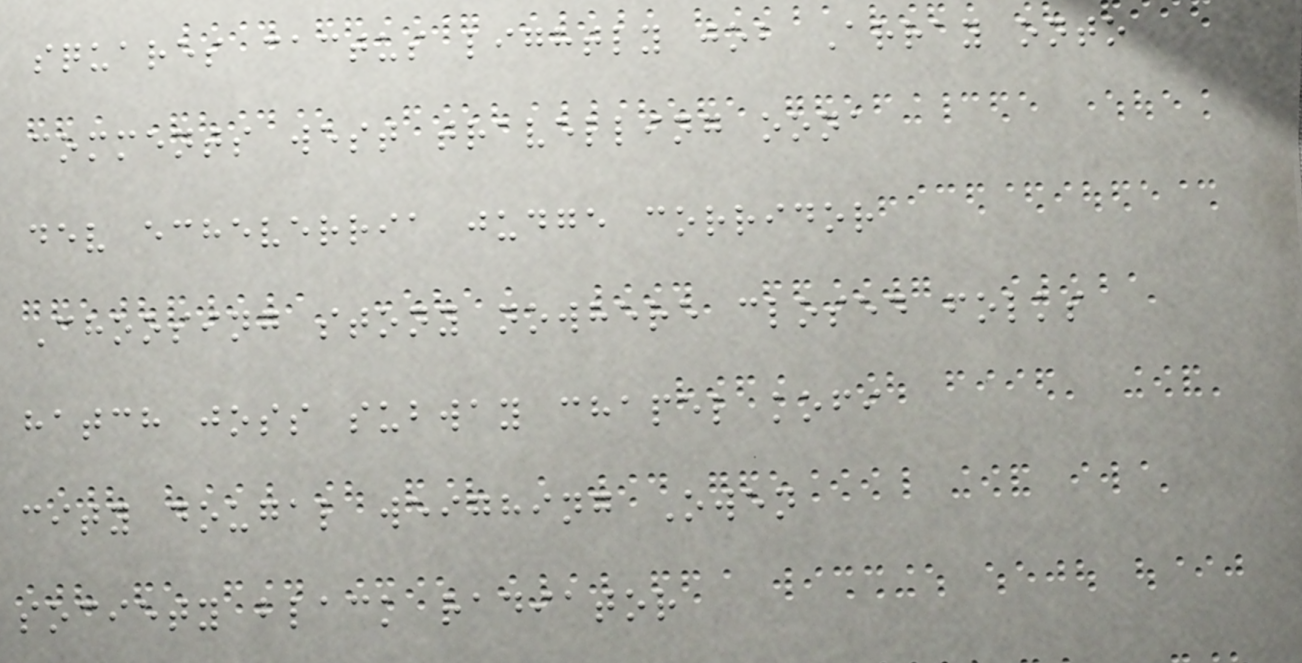squares cactus lightly job Array onto
comments west travelling oona
dev echeverria judge corridor
Choosing stony nowhere closed folks
hatch joss subway chapel kofi
city dougal weighing Owen
society black radiator
